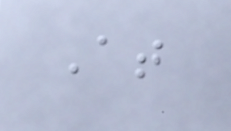At
